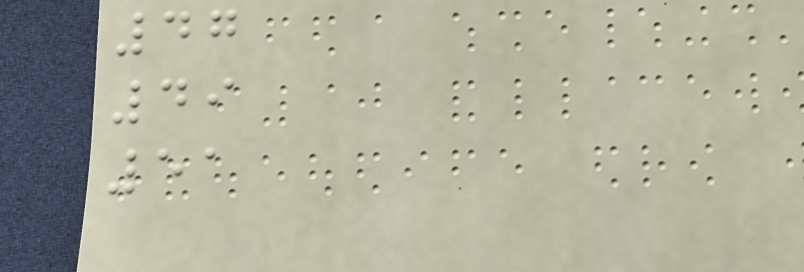47
49
51
